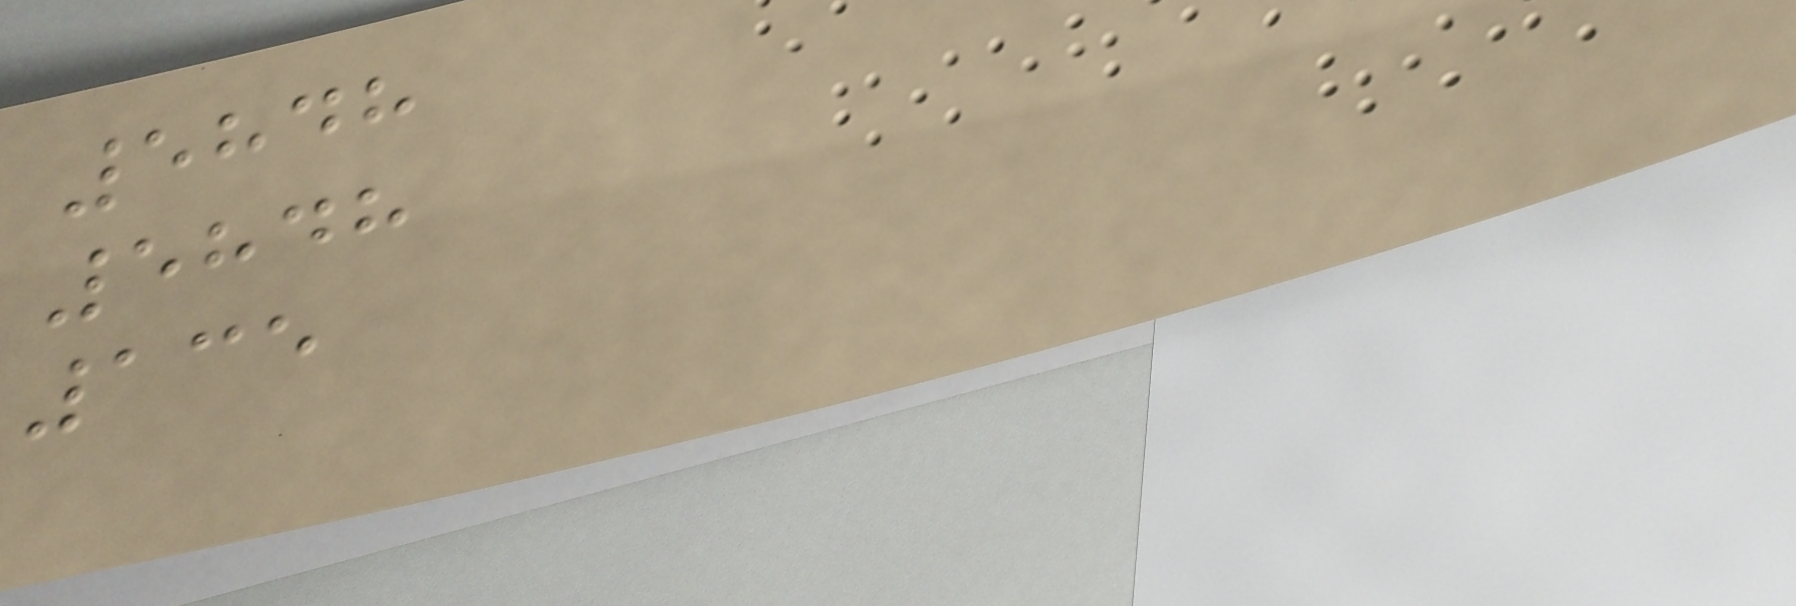5848
5848
135
